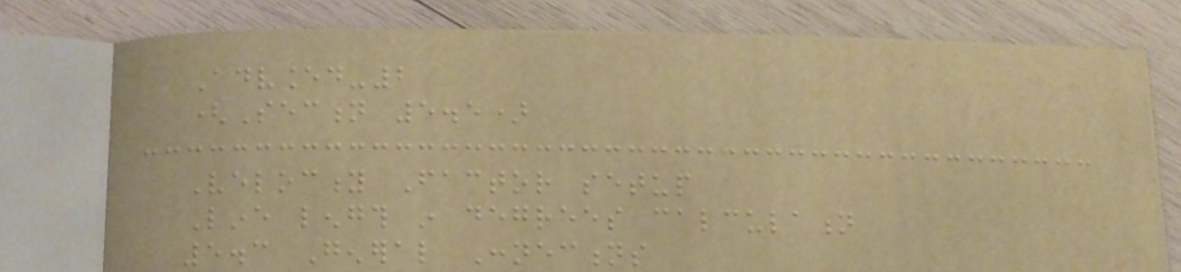Advanced-2
(Section 5.5)
Velocity Factor setup
Line length in degrees calculation
5.3 General Connections
